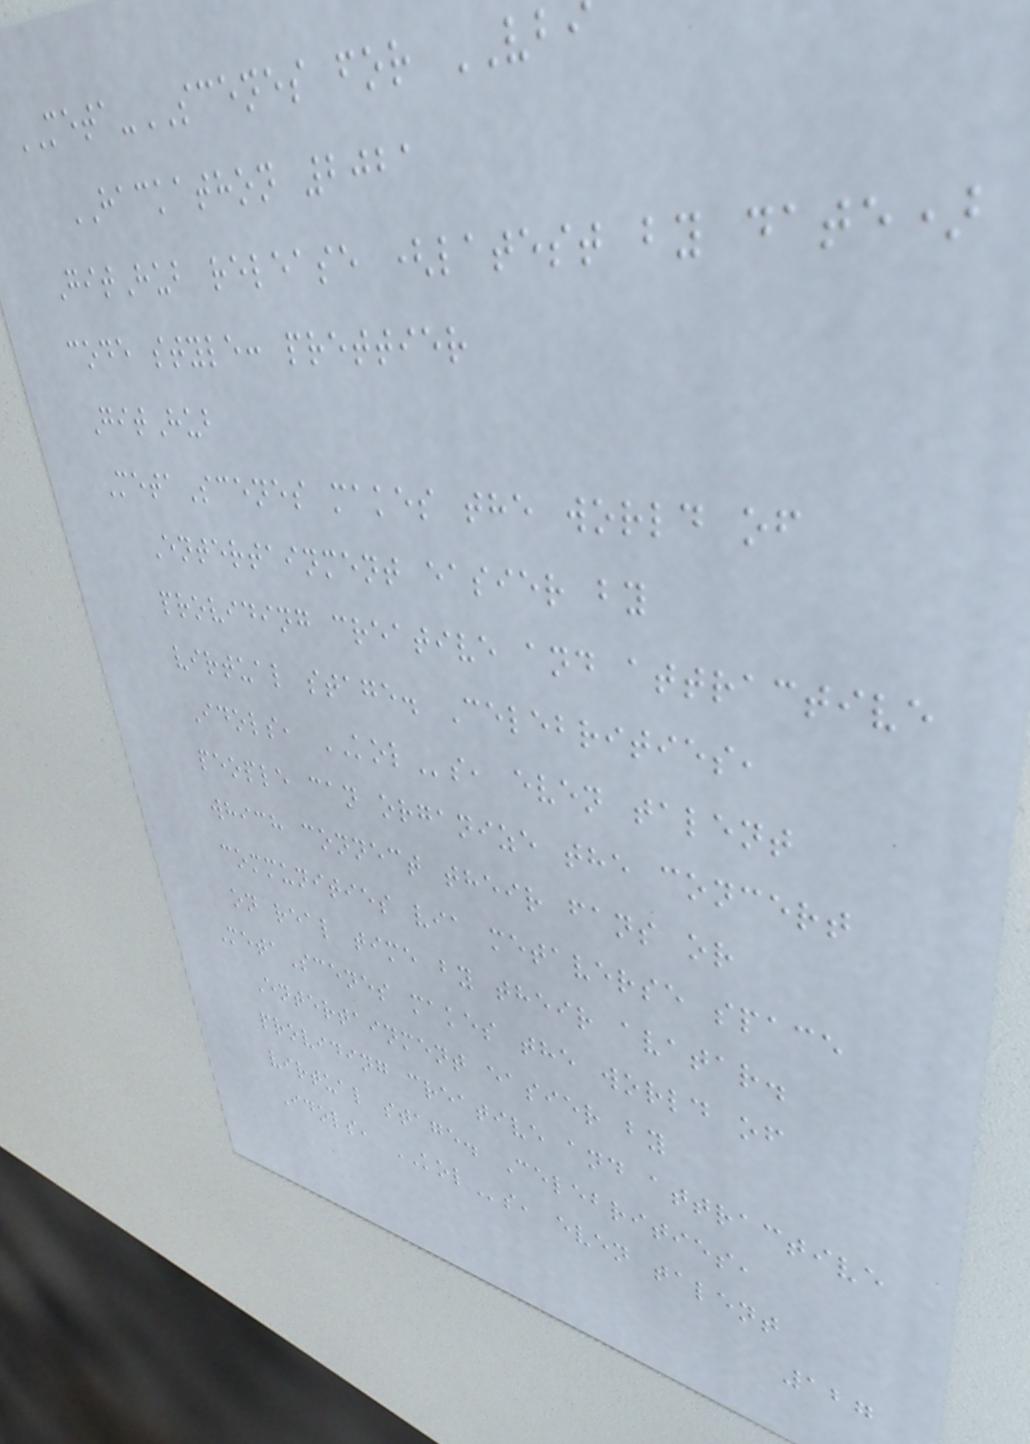META-SCENES for VBI
HACKATHON 2021
GitHub release (latest by date)
code style: prettier
GitHub
MetaScenes makes the world of
Entertainment easier by
providing creative and attractive
virtual stage. Celebrities,
Idols, KOLs, even talent
people can organize the concert
which connect their fans or
communities via metaverse space
on real time by their avatar.
MetaScenes makes the world of
Entertainment easier by
providing creative and attractive
virtual stage. Celebrities,
Idols, KOLs, even talent
127
